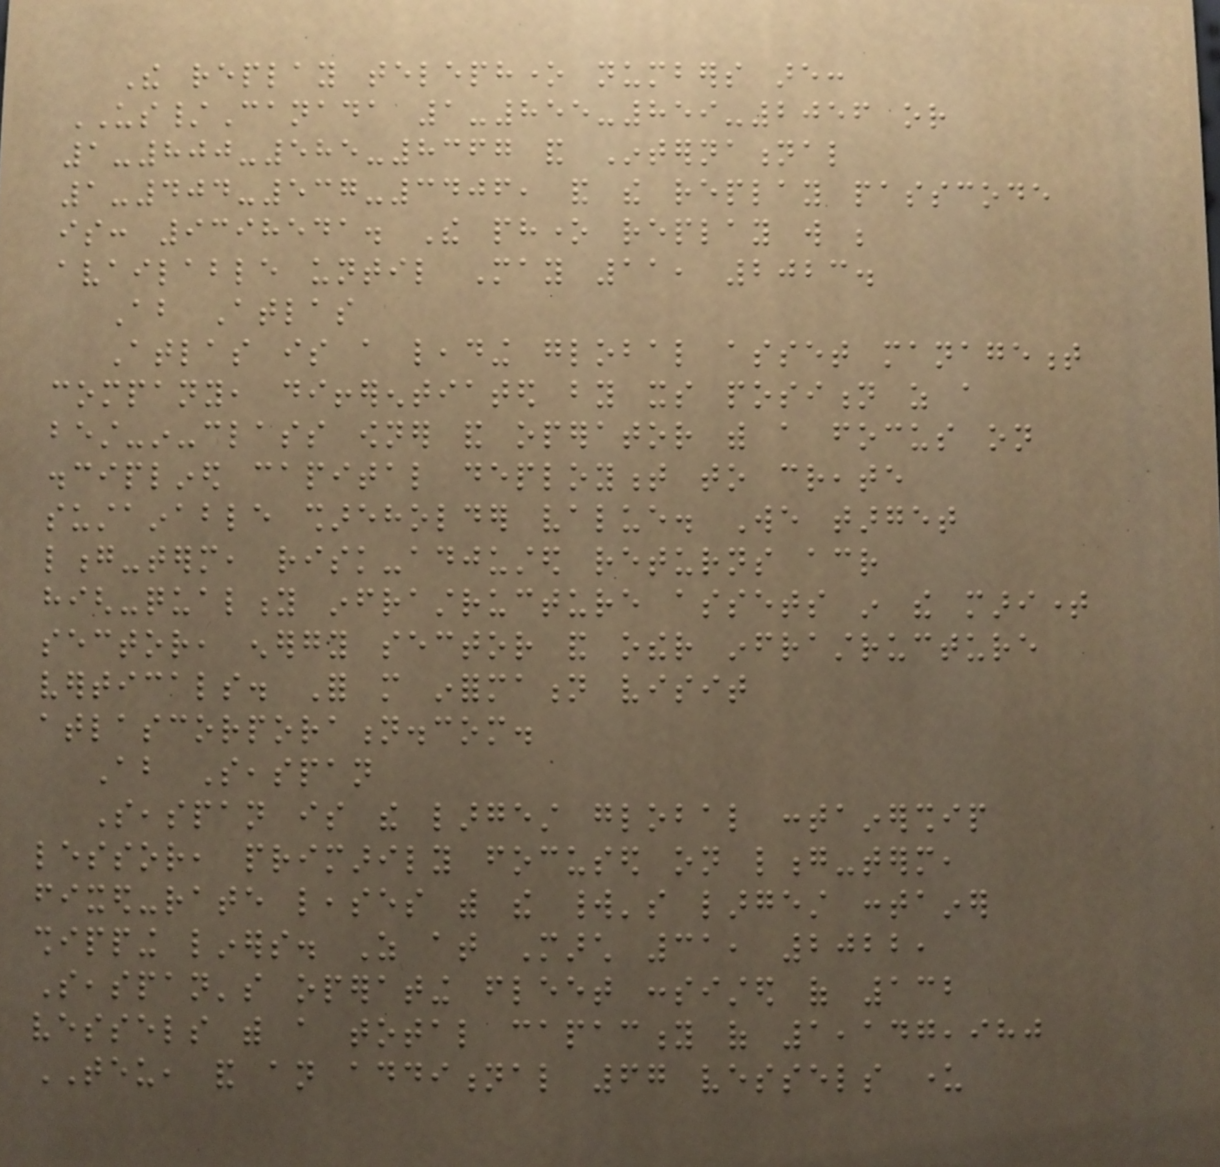The replay telephone numbers are:
US/Canada 1-855-859-2056 or
1-800-585-8367 and International
1-404-537-3406, and the replay passcode
is: 9398541. The phone replay will be
available until May 11, 2023.
About Atlas
Atlas is a leading global asset management
company, differentiated by its position as a
best-in-class owner and operator with a focus on
disciplined capital deployment to create
sustainable shareholder value. We target
long-term, risk-adjusted returns across
high-quality infrastructure assets in the maritime
sector, energy sector and other infrastructure
verticals. For more information visit
atlascorporation.com.
About Seaspan
Seaspan is the largest global containership
lessor, primarily focused on long-term,
fixed-rate leases with the world's largest container
shipping liners. As at March 31, 2022,
Seaspan's operating fleet consisted of 132
vessels with a total capacity of 1,147,980
TEU, and an additional 67 vessels under
